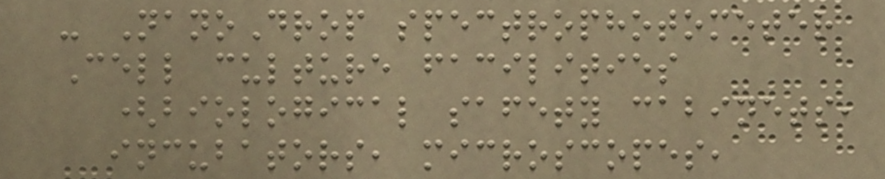- NanoDrop spectrophotometer
Cell culture facilities
(biological safety cabinets,
incubators, microscopes,
